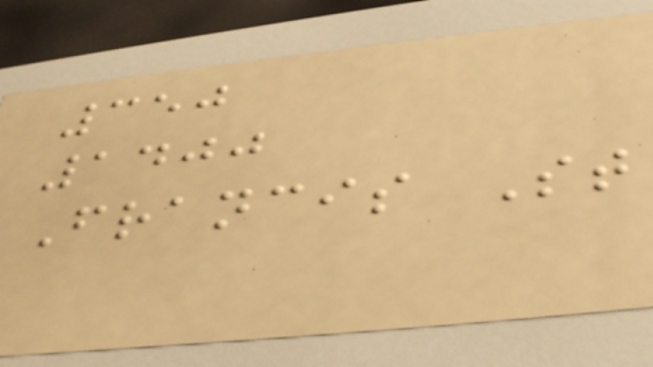350
1400
Francis St
